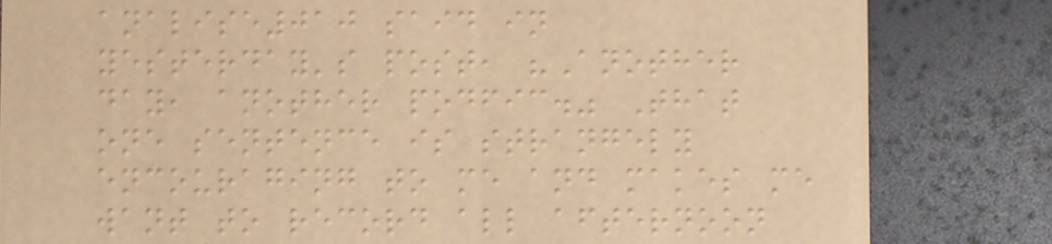analise010 said in
yesterday's post, "Another
day, another podfic." That
one sentence is strangely
encouraging to me and makes me
want to record all afternoon
